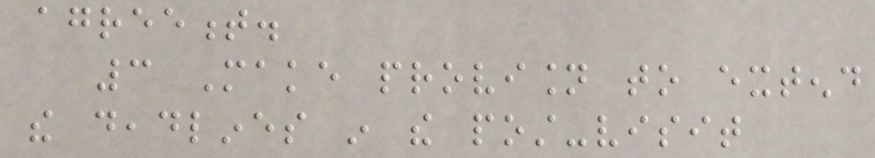agreement.
3 Make provision to extend
the deadlines in the post-visit
